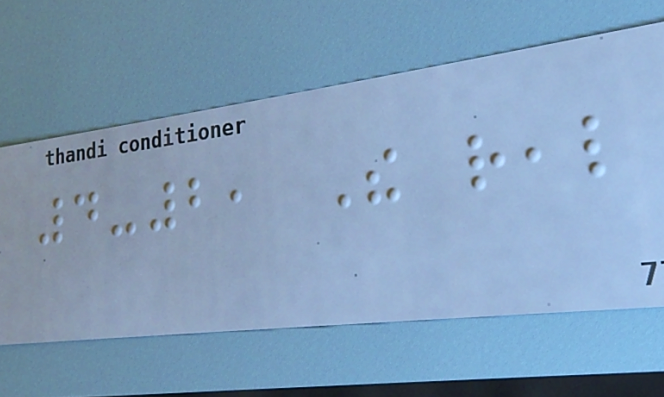4-2, The real
